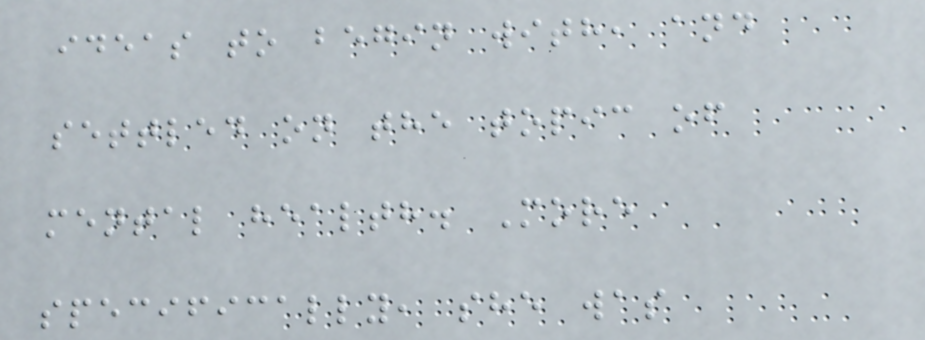ideas to begin with, and
settled on the topic of
mental health. More
specifically, she was
